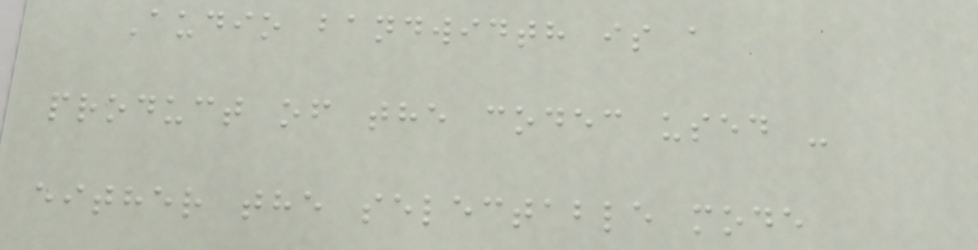Audio bandwidth is a
product of the codec used -
either the selectable mode
